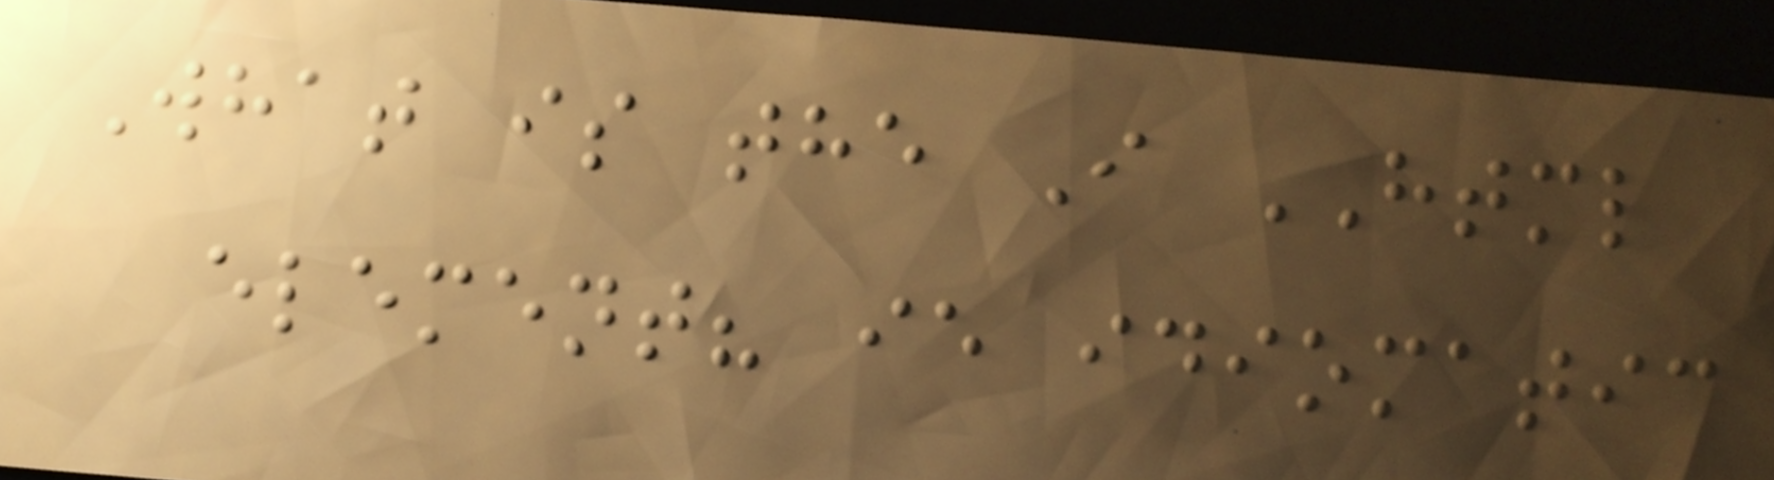What is the I HTML
element? ie idiomatic
